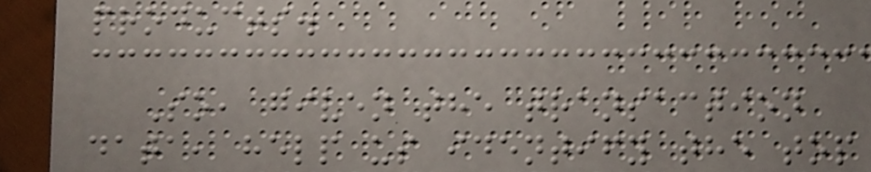products.
So, given the transaction
data, help us identify the top
